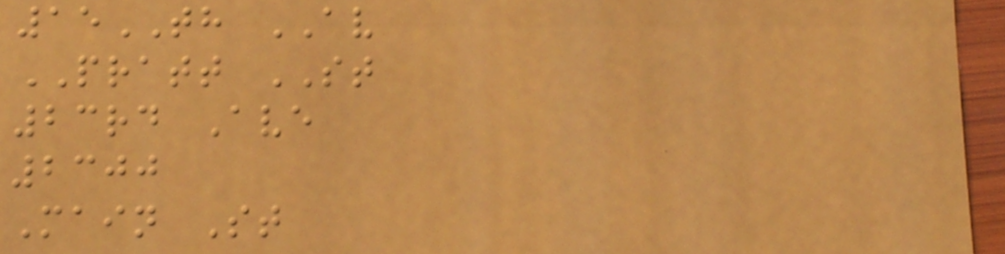15TH AV
PRATT ST
23rd Ave
2300
Main St
